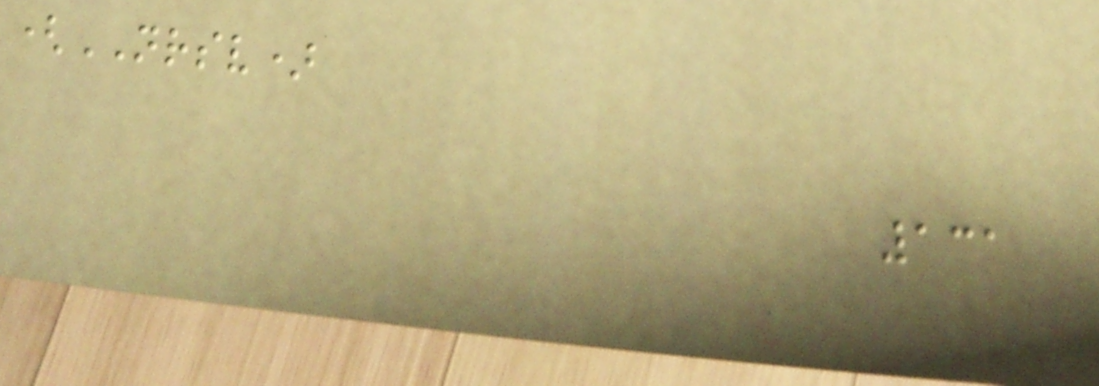(NRSV)
131
